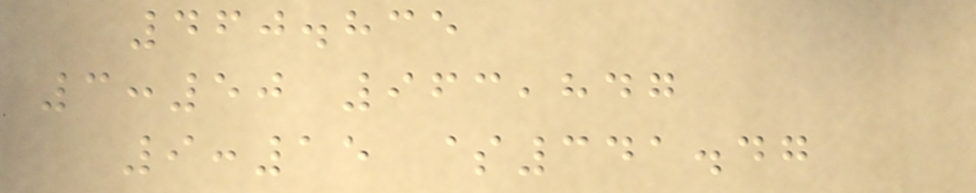460.835
3:50 963,847
9:15 $341.47
